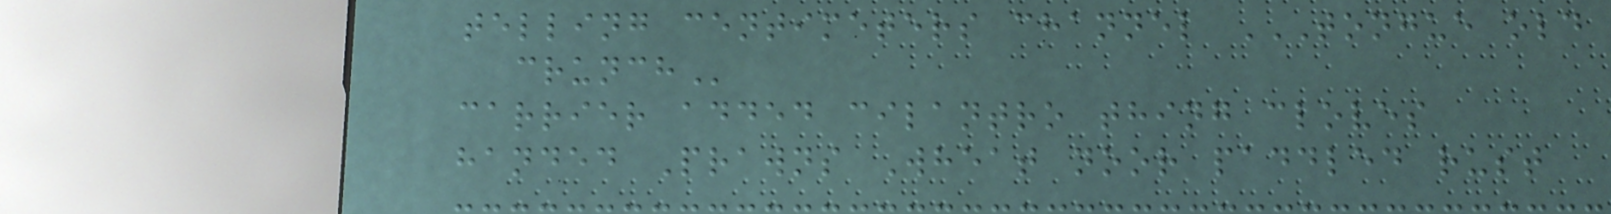telling centimeters channel TONGUE OLD
CRUNCH
carrier added cilantro thing cloves
handed Prawns Wheat noor paddled rust
